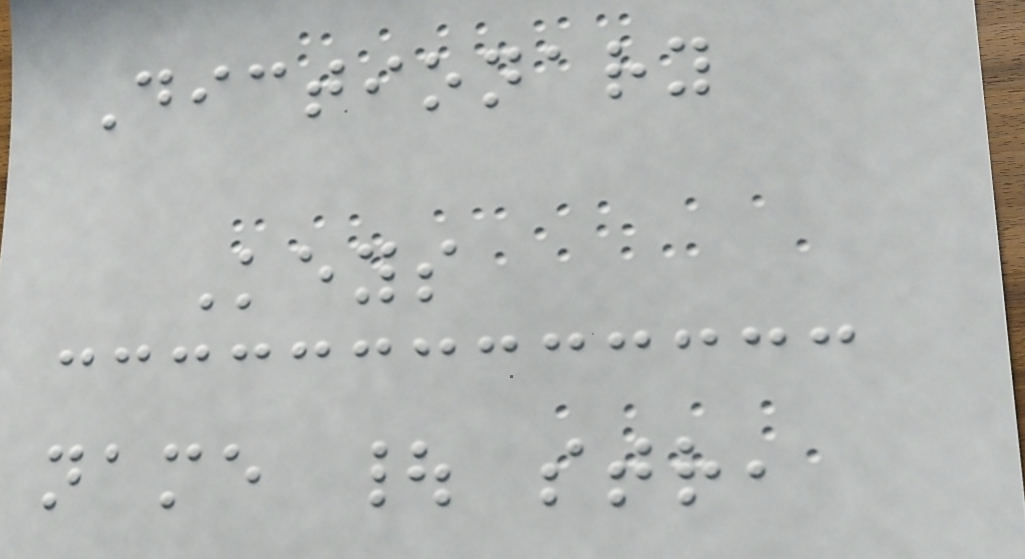Dictionary
Keys
name | str,
